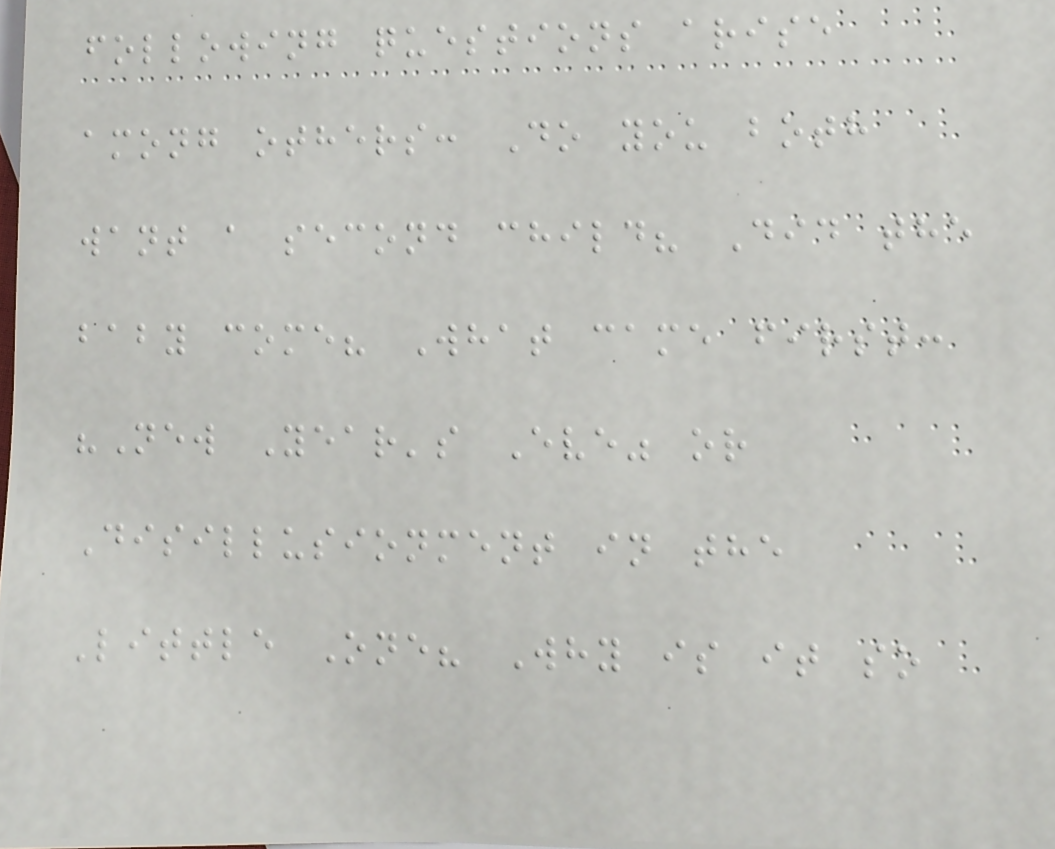following questions arise
among others: Do you both
want a second child? Did the
baby come? What came first:
"New Year's Eve" or
Disillusionment in the
Little One? Why is it so
